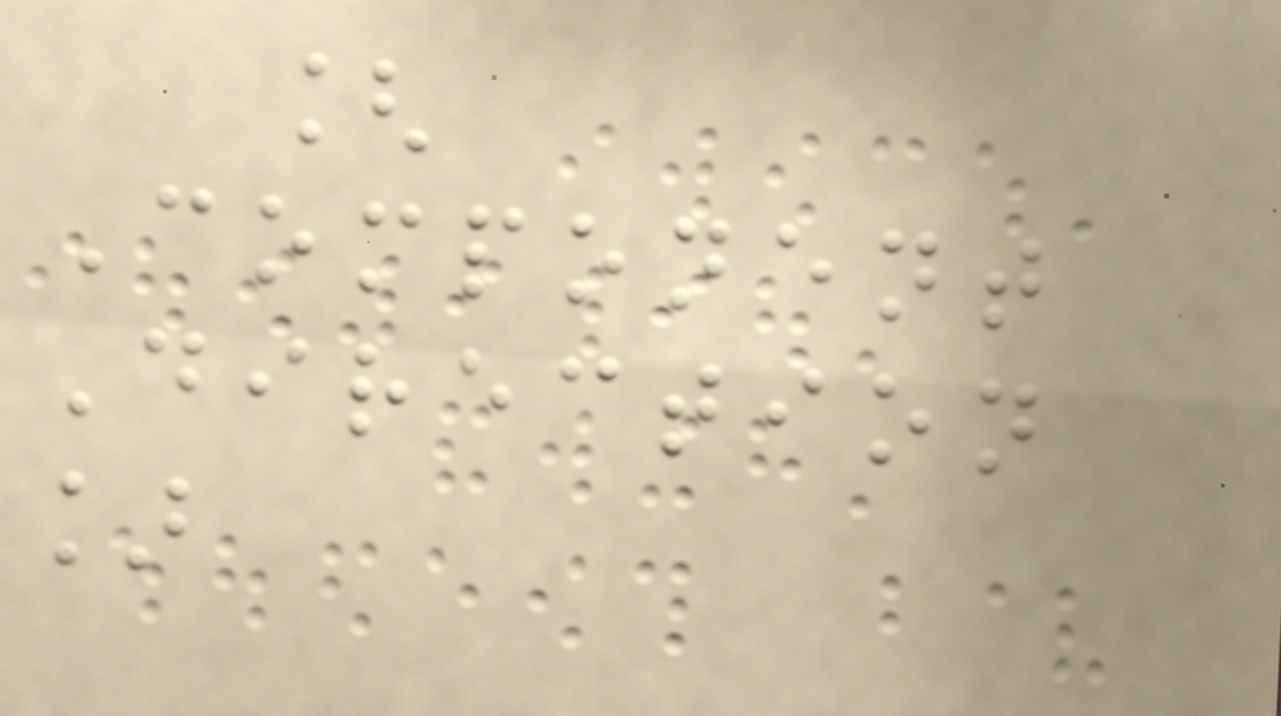[
Component
Direction
]
